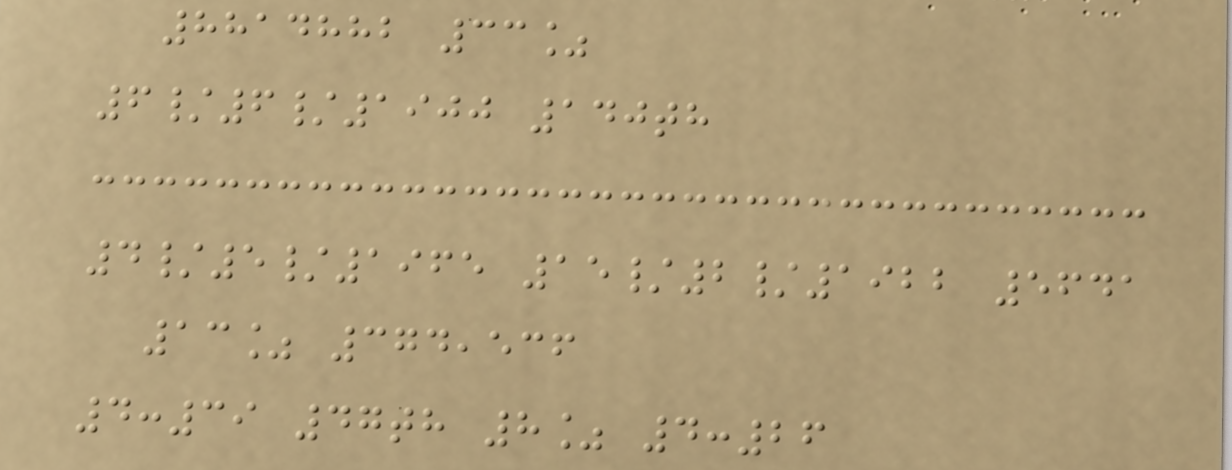8814882 33%
6/6/1900 140th
4/5/1965 15/2/1922 5641
13% 374,536
4:39 47th 8% 4:26
